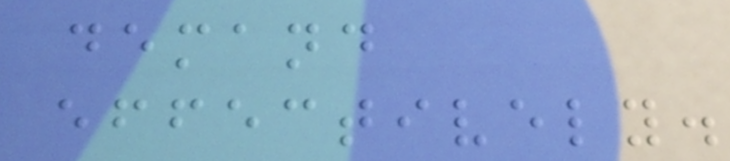demand
effectively.
